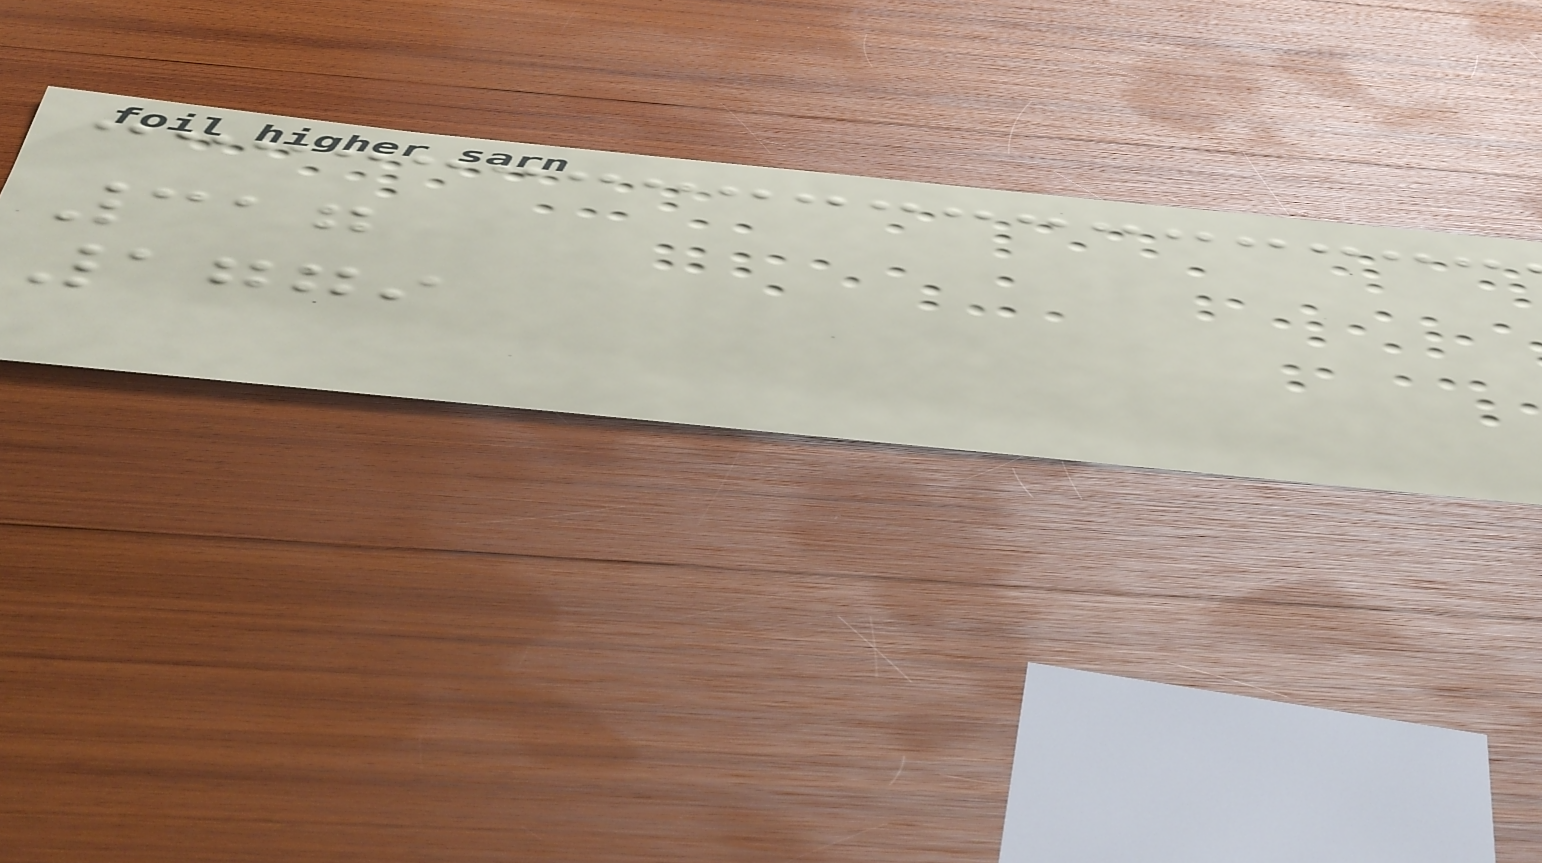317
1779
